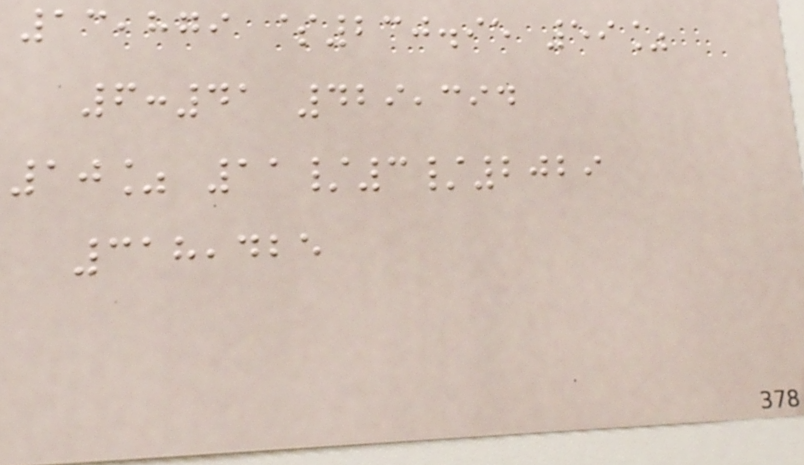13,879 $230.95 59%
6:41 429,394
10% 11/3/2029
318,425
